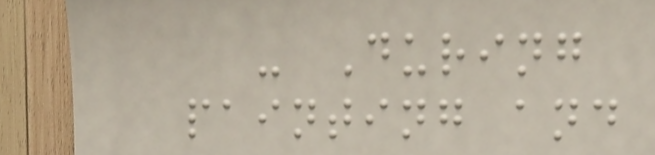- During
painting and
